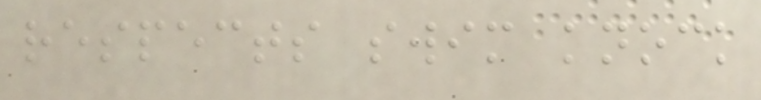respects swim knock
